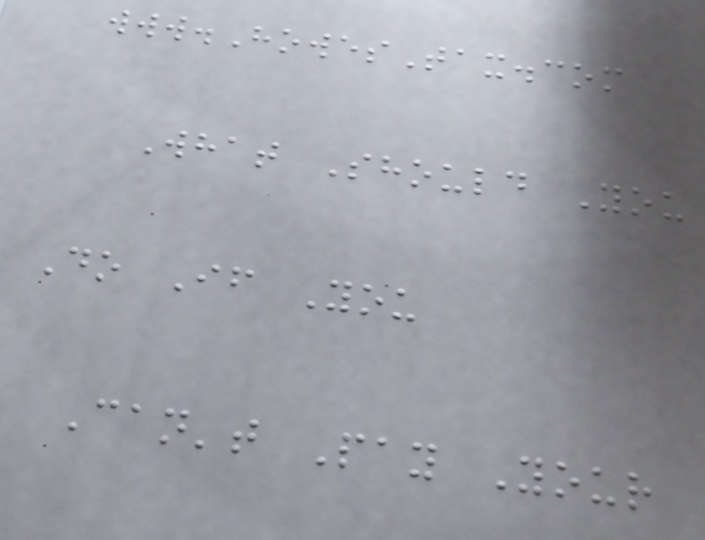www.HowesTax.com
What Should You
Do If You
Can't Pay Your
